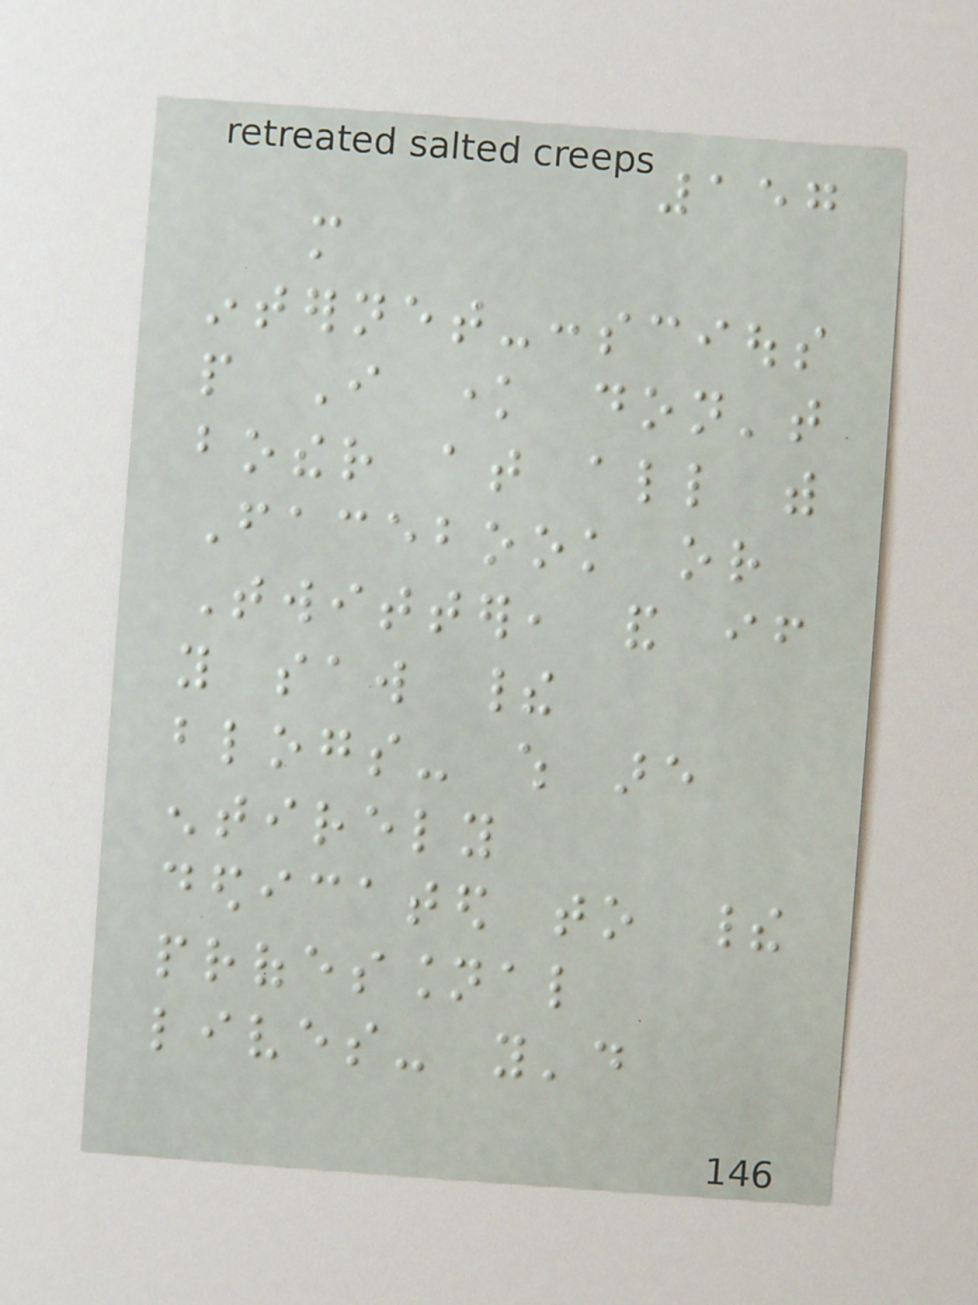157
more
internet-conscious
people I know don't
bother at all with
Facebook or
Twitter, and if
you saw their
blogs- which are
entirely
dedicated to their
professional
lives- you'd
